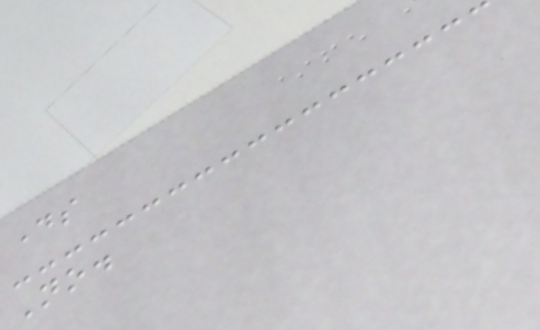days
No.
